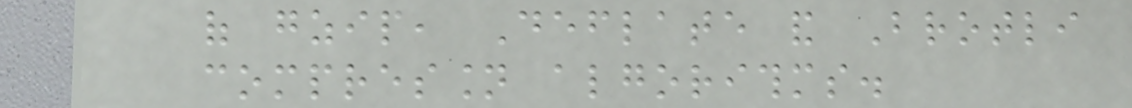of gzip, Deflate and Brotli
compression algorithms.
